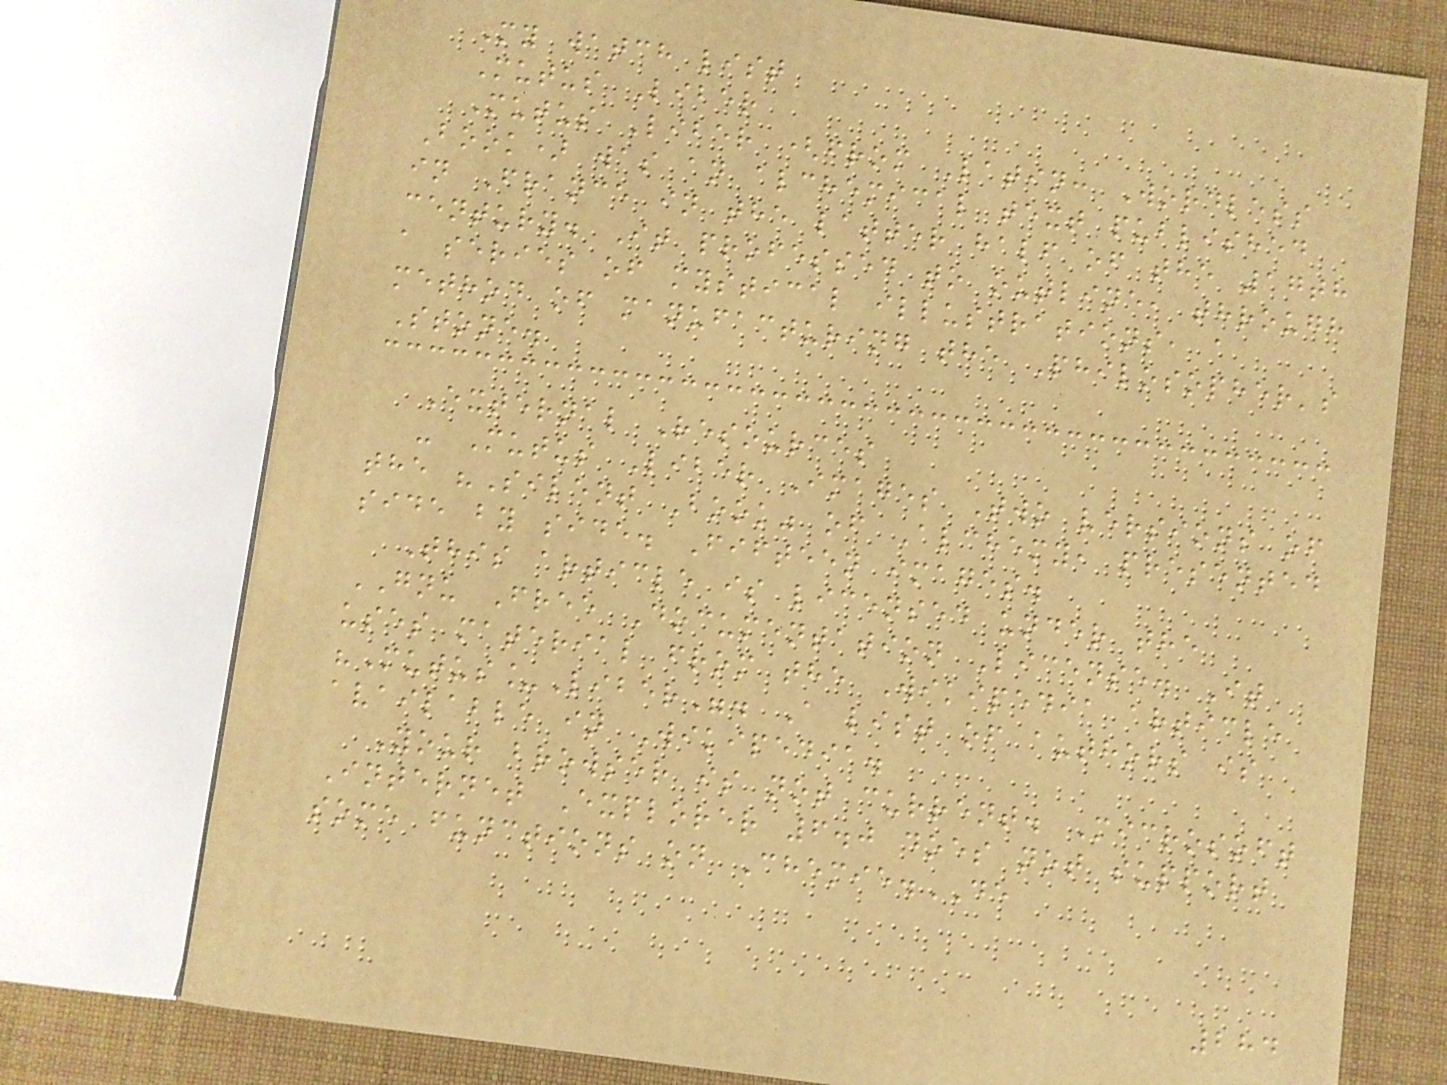My watch list
Mutus Liber
Mutus Liber (from Latin: Wordless
Book) was an alchemical text published
in France in the latter half of the 17th
century. It professed to outline, through
a series of mystical illustrations, a
method of manufacturing the Philosopher's
Stone.
External Resources
- Mutus Liber Images Two versions of
the "Silent Book" of Alchemy, presented
side by side. Fifteen images.
This article is licensed under the
GNU Free Documentation License. It
uses material from the Wikipedia article
"Mutus_Liber". A list of authors is
available in Wikipedia.
Your browser is not current. Microsoft
Internet Explorer 6.0 does not support
some functions on Chemie.DE
284
